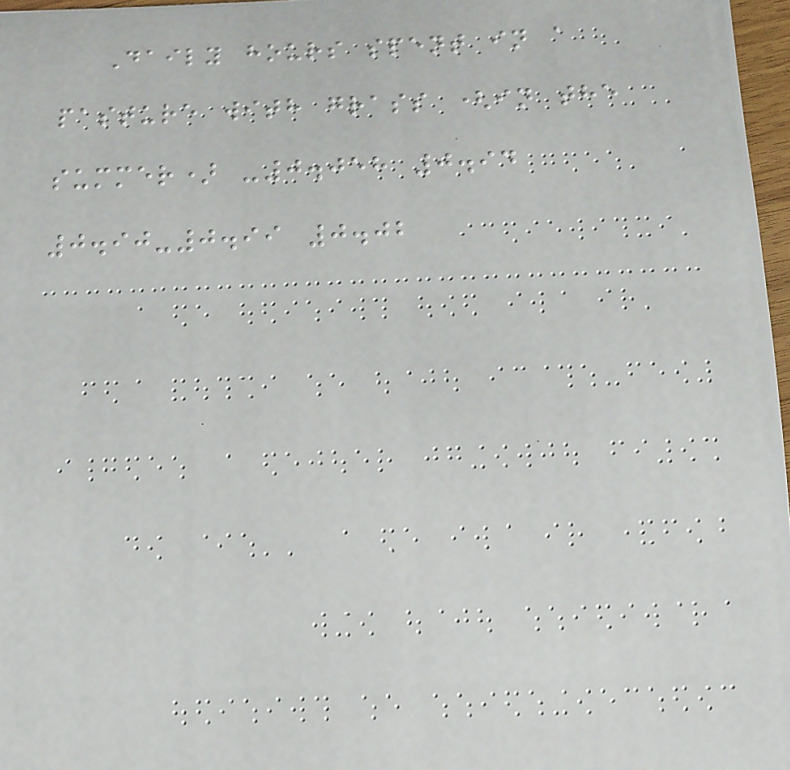Daily hours spent in a
pasture with grass (in the
summer) -0.058 0.94
0.90-0.99 0.02
